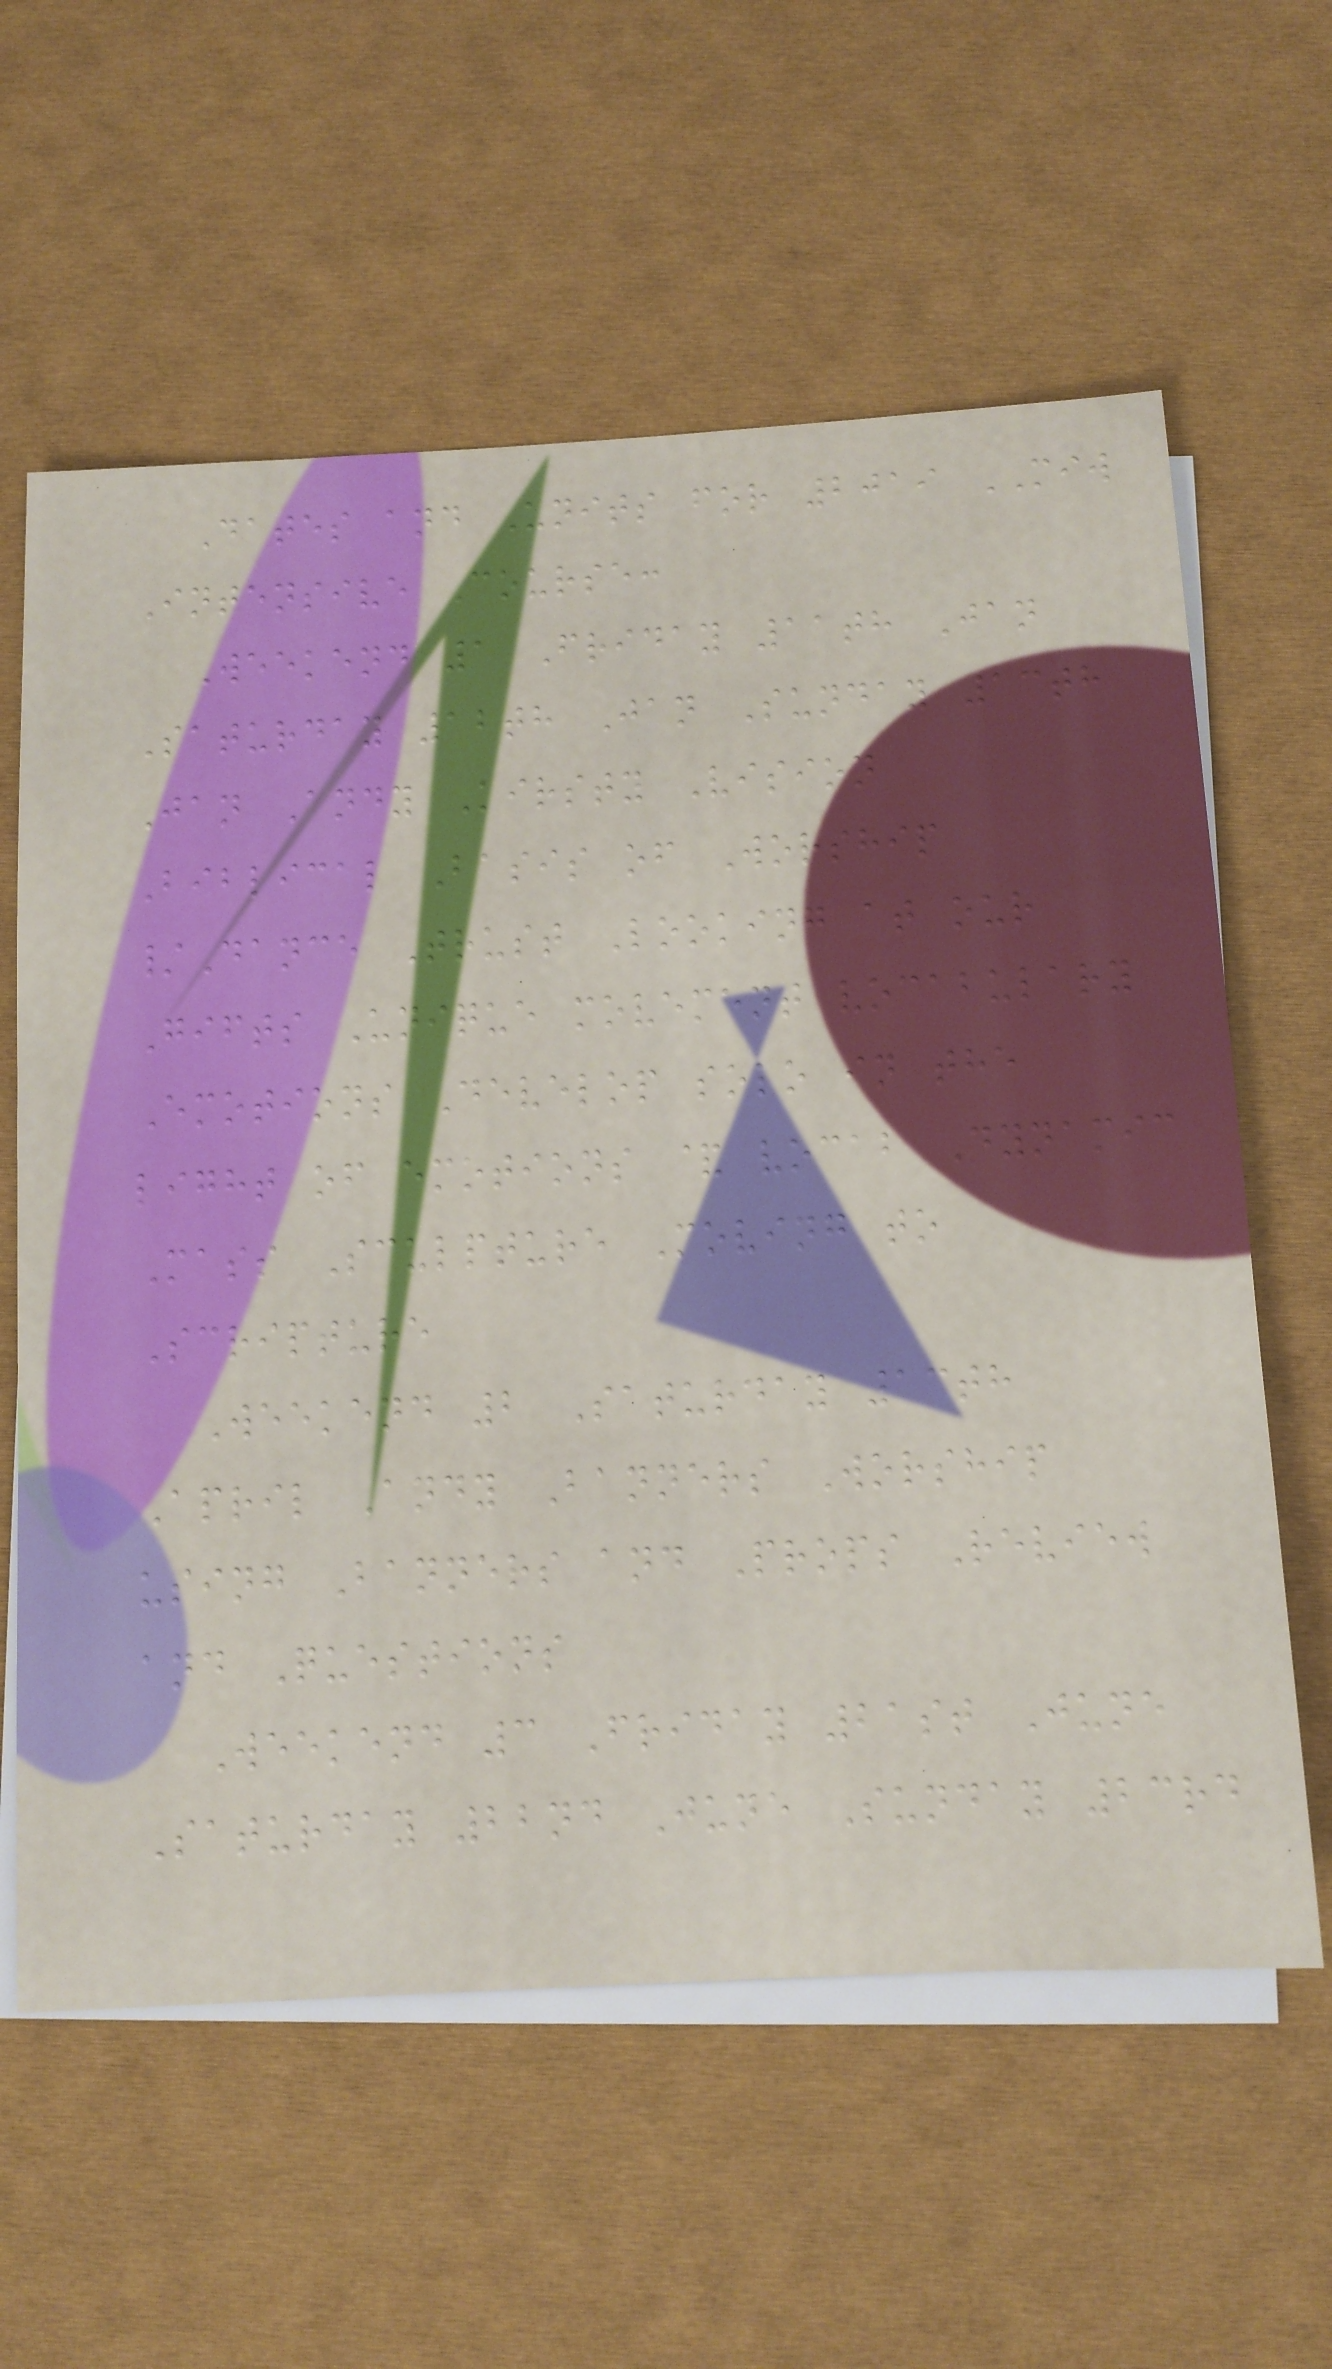Dates and Units for 2019 MIW
Intensive Course:
Weekend 1 Friday 11th Jan
Saturday 12th Jan Sunday 13th
Jan Andy Kirsty Vision
Biblical Basis of Worship
/Dance Trust Looking at our
Gifts Unique movement vocabulary
Emotions Develop solo in the
light of emotions & vocab Dynamic
Mass Sculpture Moving to
Scripture
Weekend 2 Saturday 13th
April Andy Banners Worship
using Banners and Props Review
and Questions
Weekend 3 Friday 21st June
Saturday 22nd June Sunday 23rd
